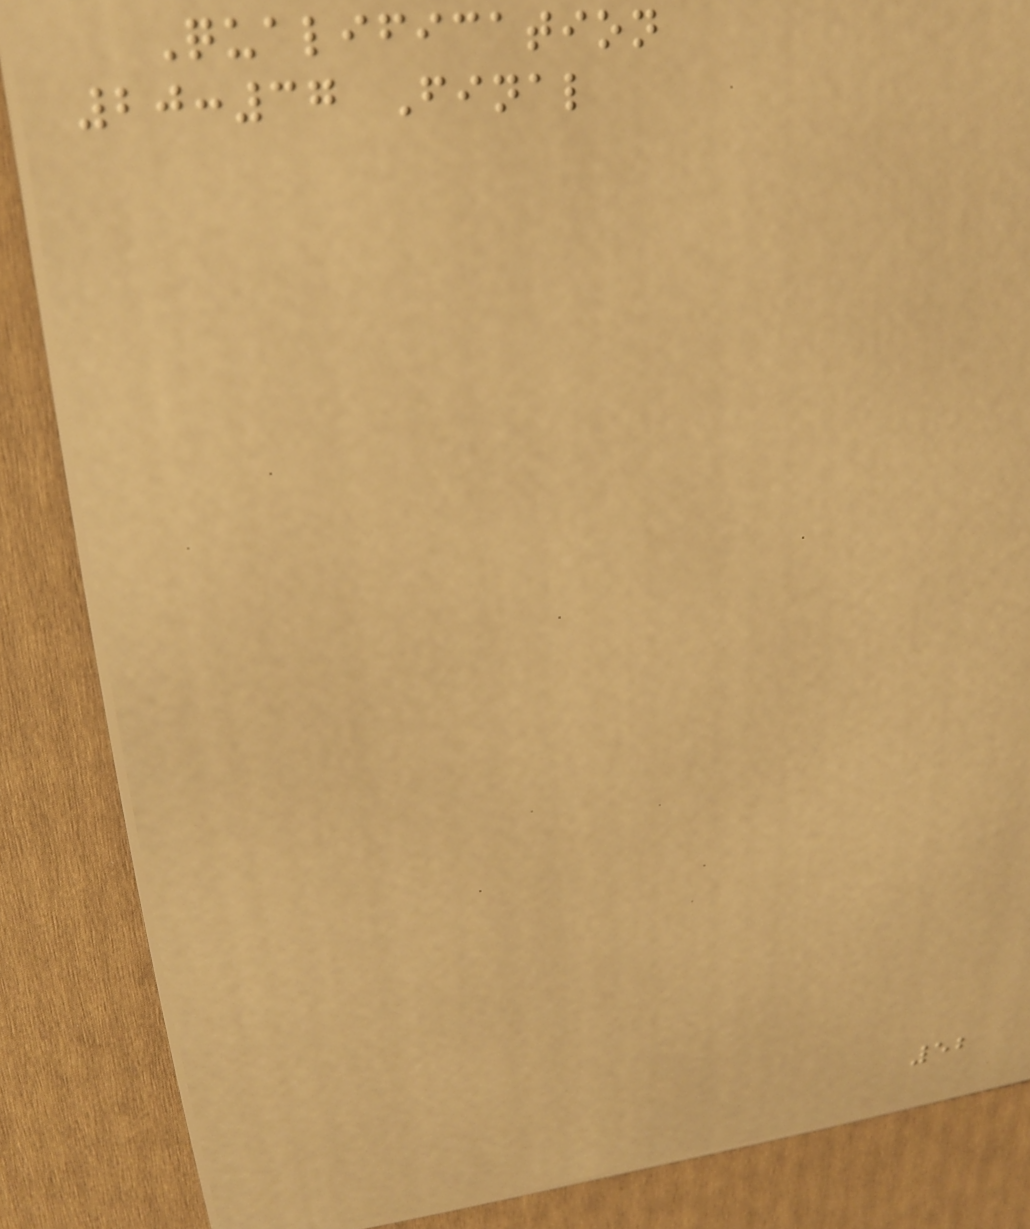Qualification
20:37 Final
52
